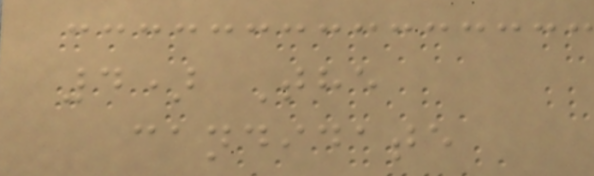4) The
candidate
